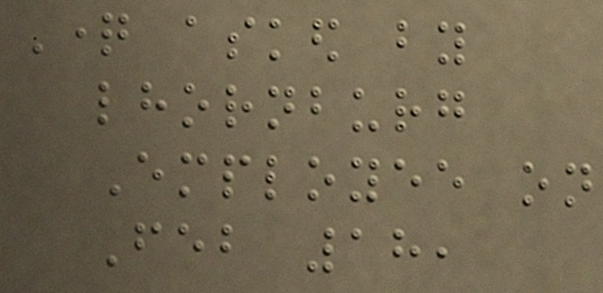Question asked by
lhornburg
Employee on
Feb 18,
